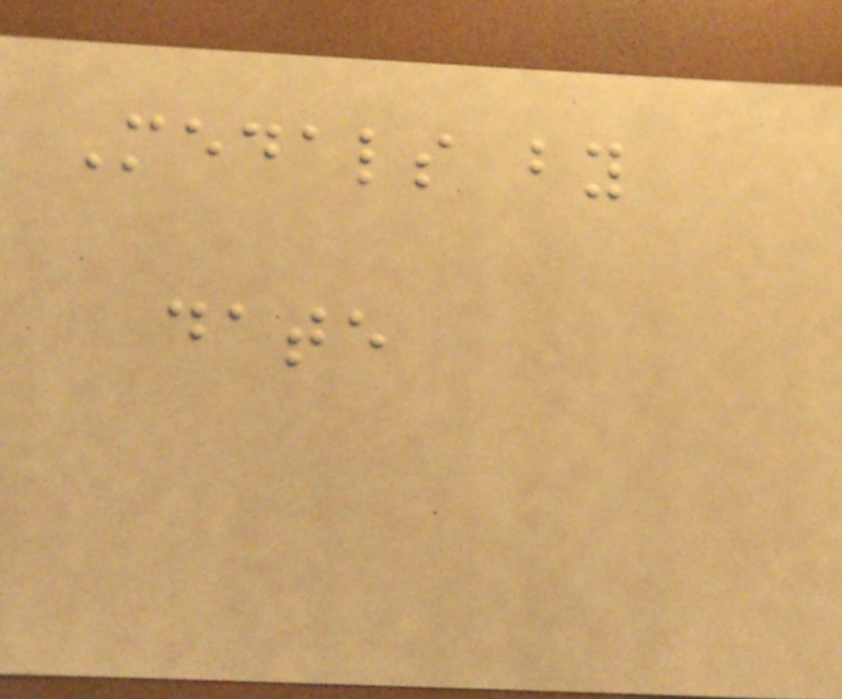Medals by
date
